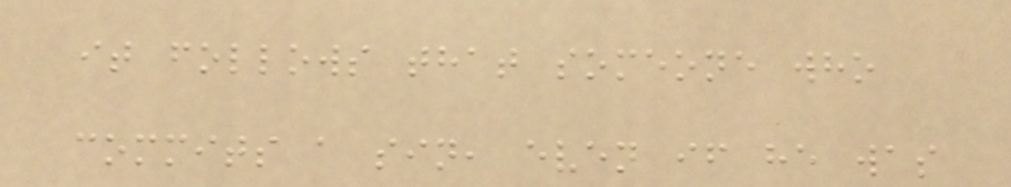it follows that someone who
commits a sin, even if he was
